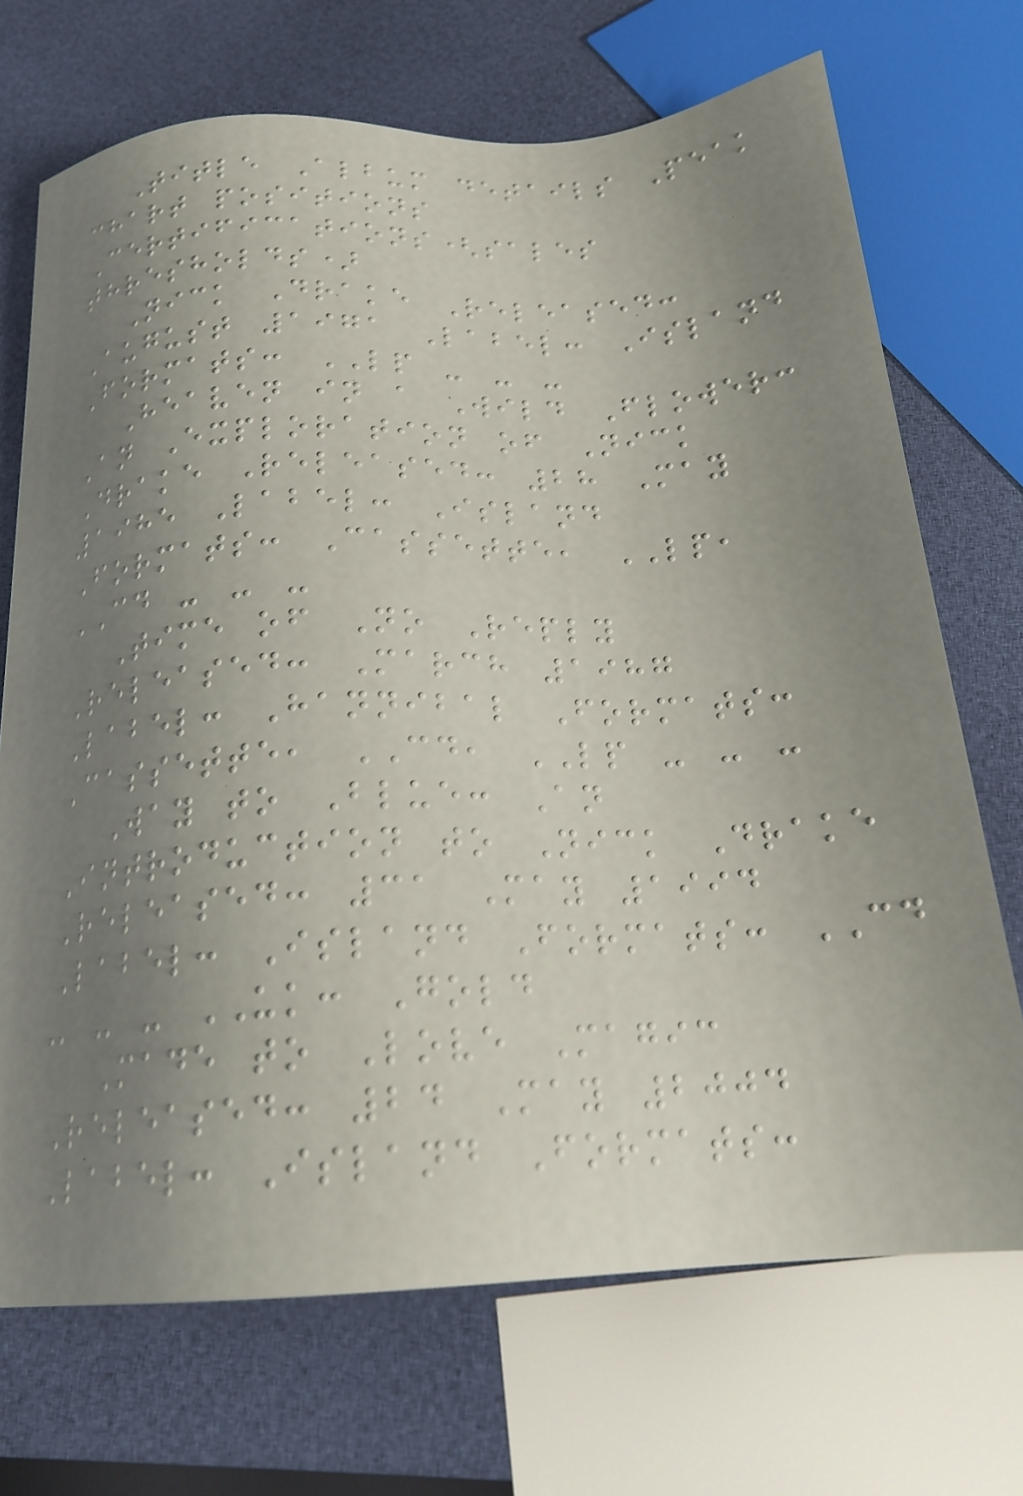Title Album details Peak
chart positions
Certifications(sales
thresholds)
Nick Drake Released:
August 1971 Label: Island
Formats: LP - - -
Heaven in a Wild Flower:
An Exploration of Nick
Drake Released: 28 May
1985 Label: Island
Formats: Cassette, LP,
CD - - -
Time of No Reply
Released: March 1987
Label: Hannibal Formats:
Cassette, CD, LP - - -
Way to Blue: An
Introduction to Nick Drake
Released: 31 May 1994
Label: Island Formats: CD
- - - UK: Gold
Made to Love Magic
Released: 24 May 2004
Label: Island Formats:
